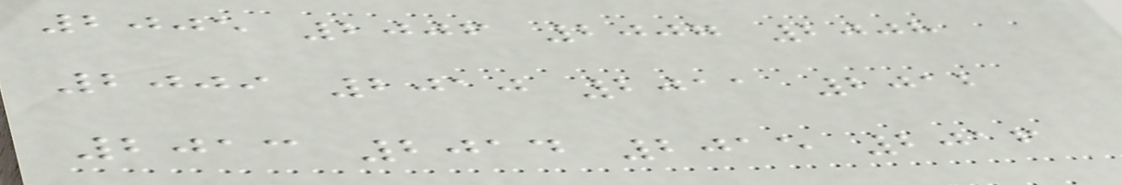2005 2006 2007 2008
2009 2010 2011 2012
2013 2014 2015 2016
